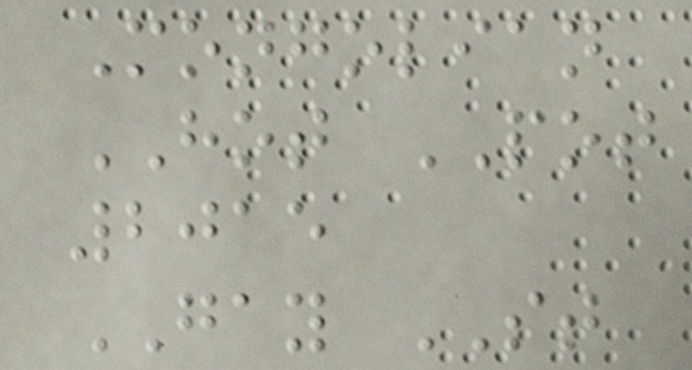Mongolian
HOT POT
2015
GAY ST
